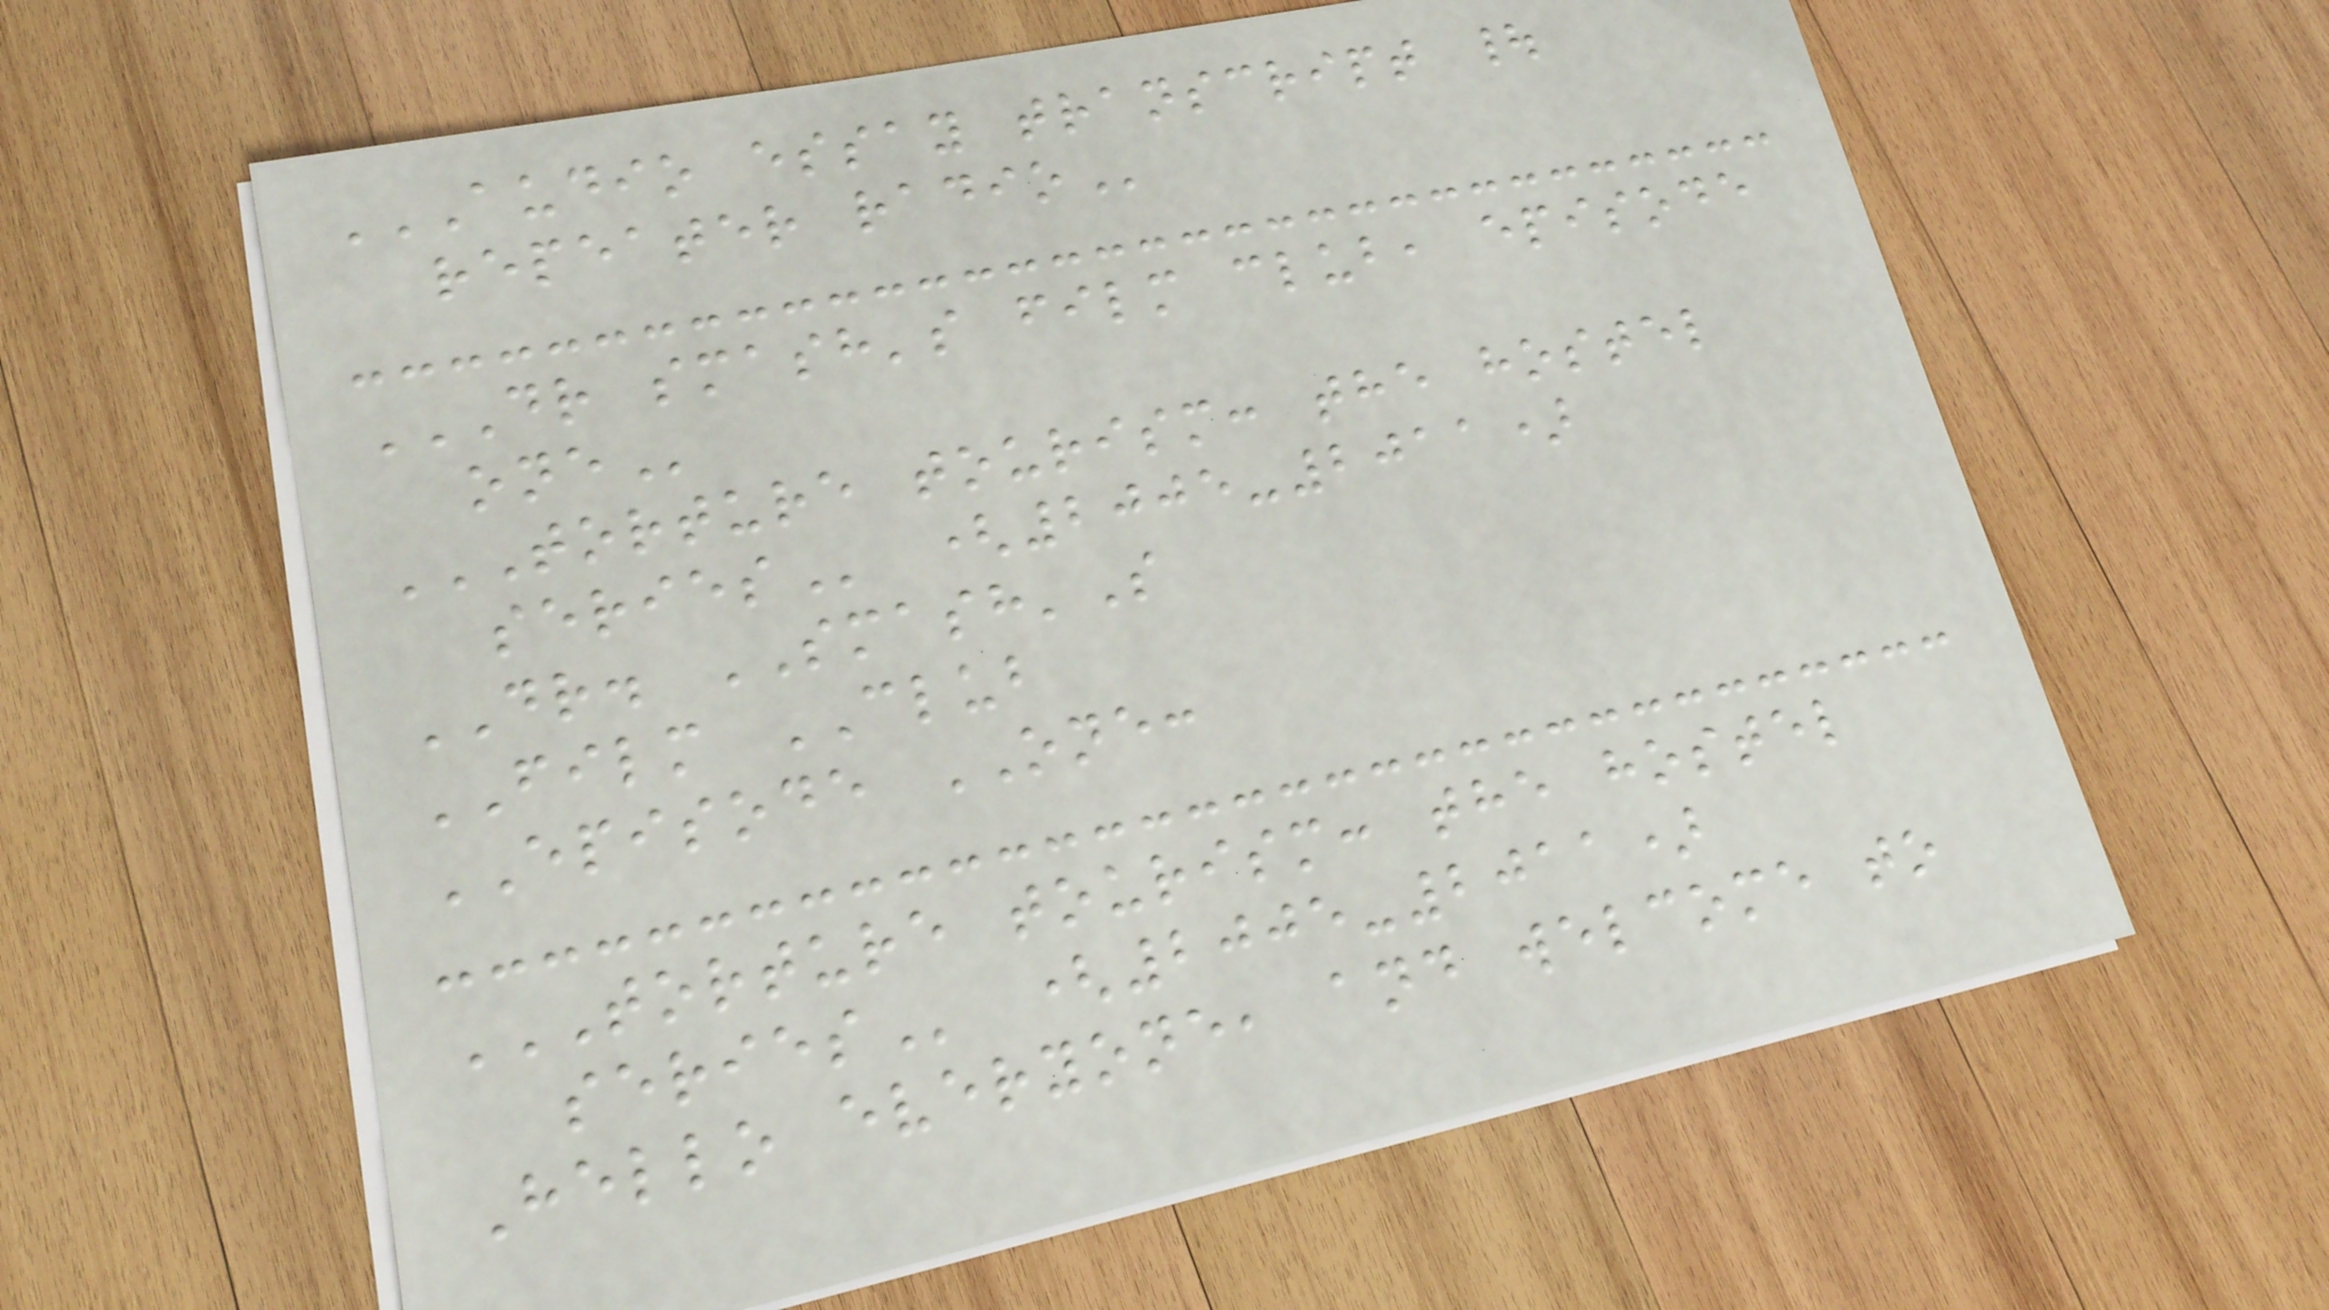AUDIO ESSAY TRANSCRIPT |
REPEATER RADIO
DR SMASH'S FILM CLUB, EPISODE
ONE
TORTURE TOURISM: THE HOSTEL
SERIES (2005-2011)
DR. SMASH'S
FILM CLUB
EPISODE ONE:
TORTURE TOURISM: THE HOSTEL
SERIES (2005-2011)
Hello everyone, and welcome to
